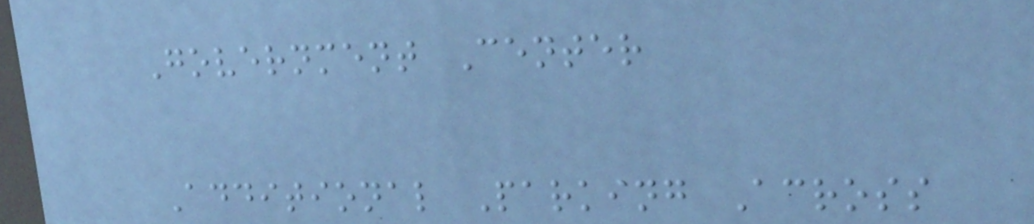Government Center
Additional Parking Across
